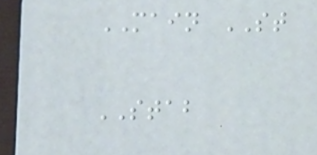MAIN ST
STAB
